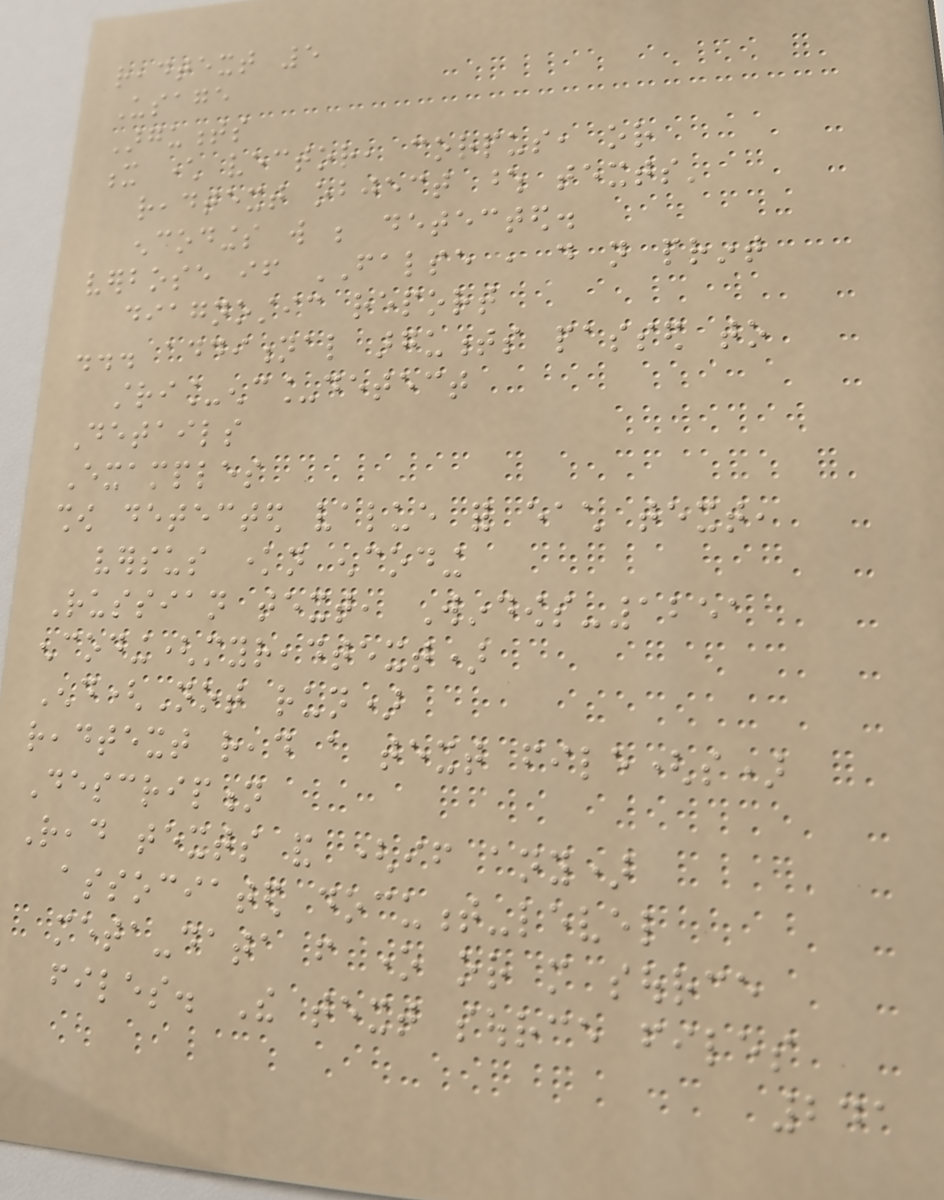readtext 5
Usage
Arguments
x character vector, corpus, or
readtext object whose texts'
encodings will be detected.
verbose if FALSE , do not print
diagnostic report
... additional arguments passed to
stri_enc_detect
Details
Examples
show detected value for each text,
versus known encoding
Russian text, Windows-1251
encoding(myreadtext)
End(Not run)
readtext read a text file(s)
Description
Read texts and (if any)
associated document-level
meta-data from one or more source
files. The text source files
241
